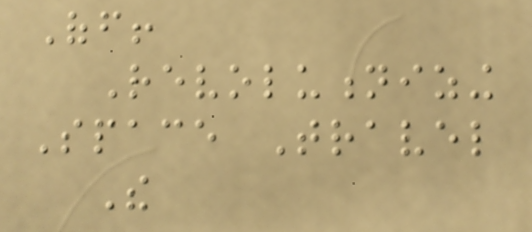Off!
Revolutionizing
Space Travel
The
